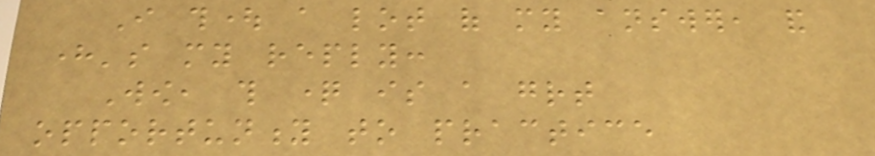I thought a lot of my answer, and
here's my reply:
Wow, this question is a great
opportunity to practice
